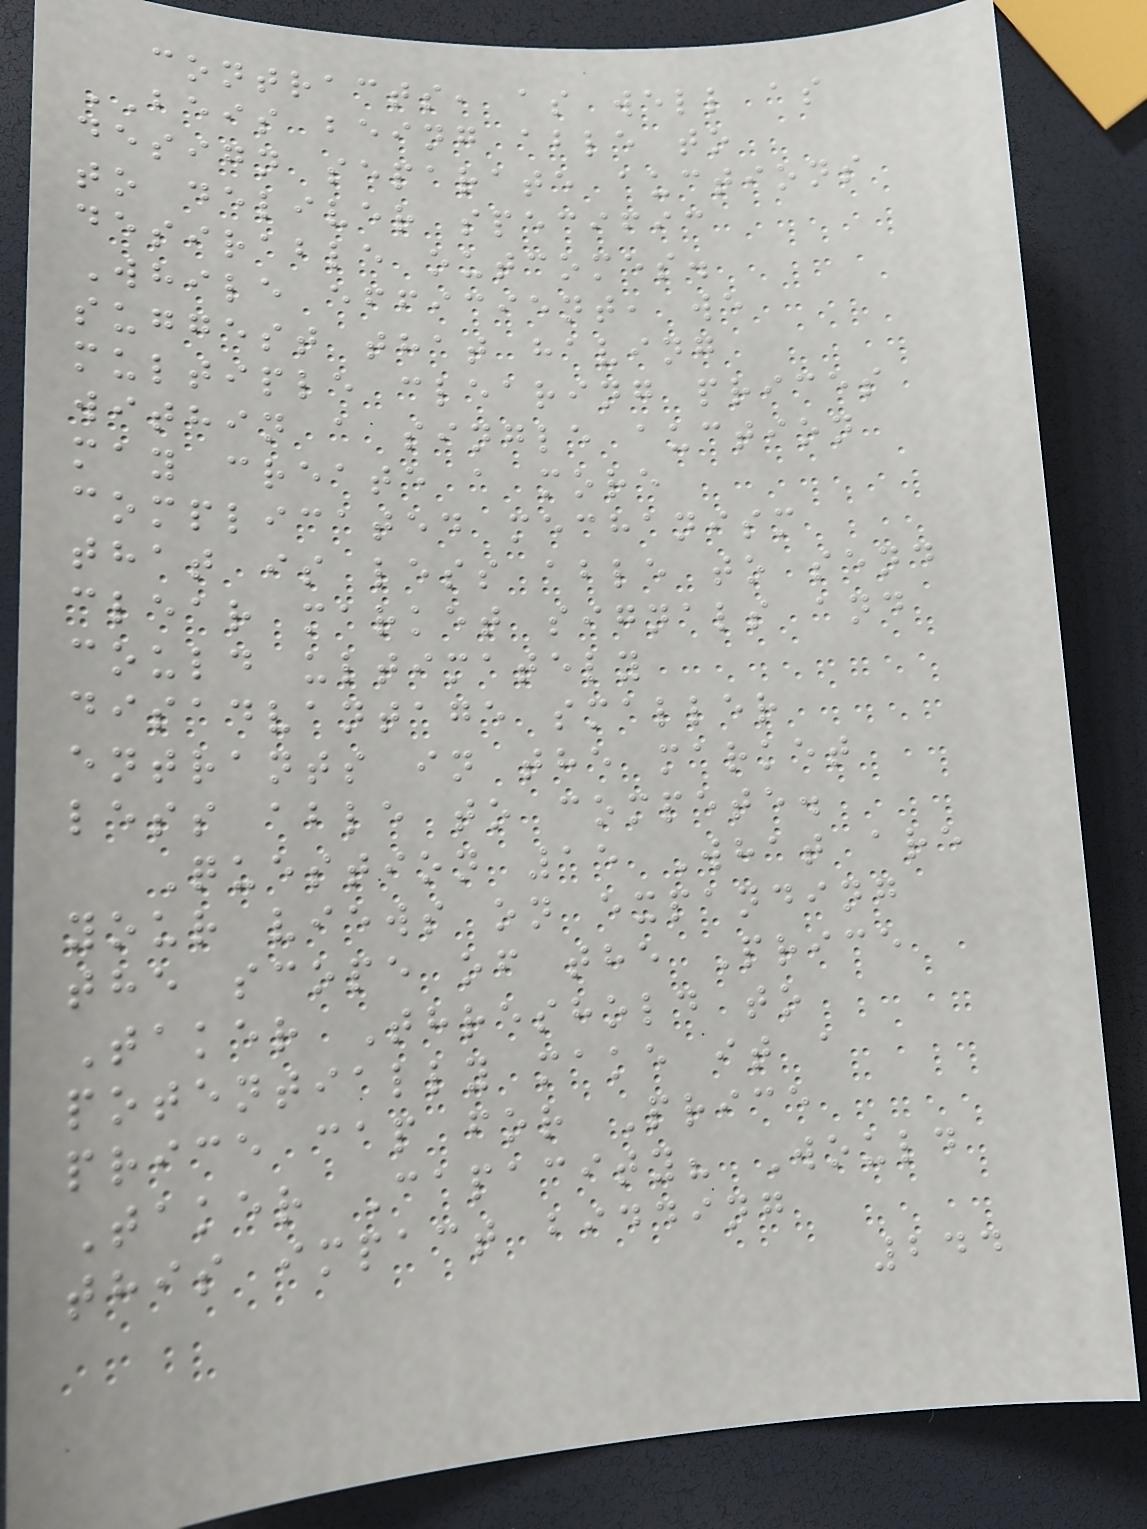contracts, as well as
BEIS being able to
design separate auctions
to deliver specific
desirable outcomes.
While efficient, we
suggest that having
multiple clearing prices
within a single auction
may create a more
complicated mechanism
that is less able to send
clear market signals and
could ultimately
disadvantage smaller
entrants in the market
less able to compete.
Question 15 What are
your views on expanding
the scope of the Price
Taker Threshold to
potentially make it a
price cap for Price
Taker Capacity? Would
this impact bidding
244
